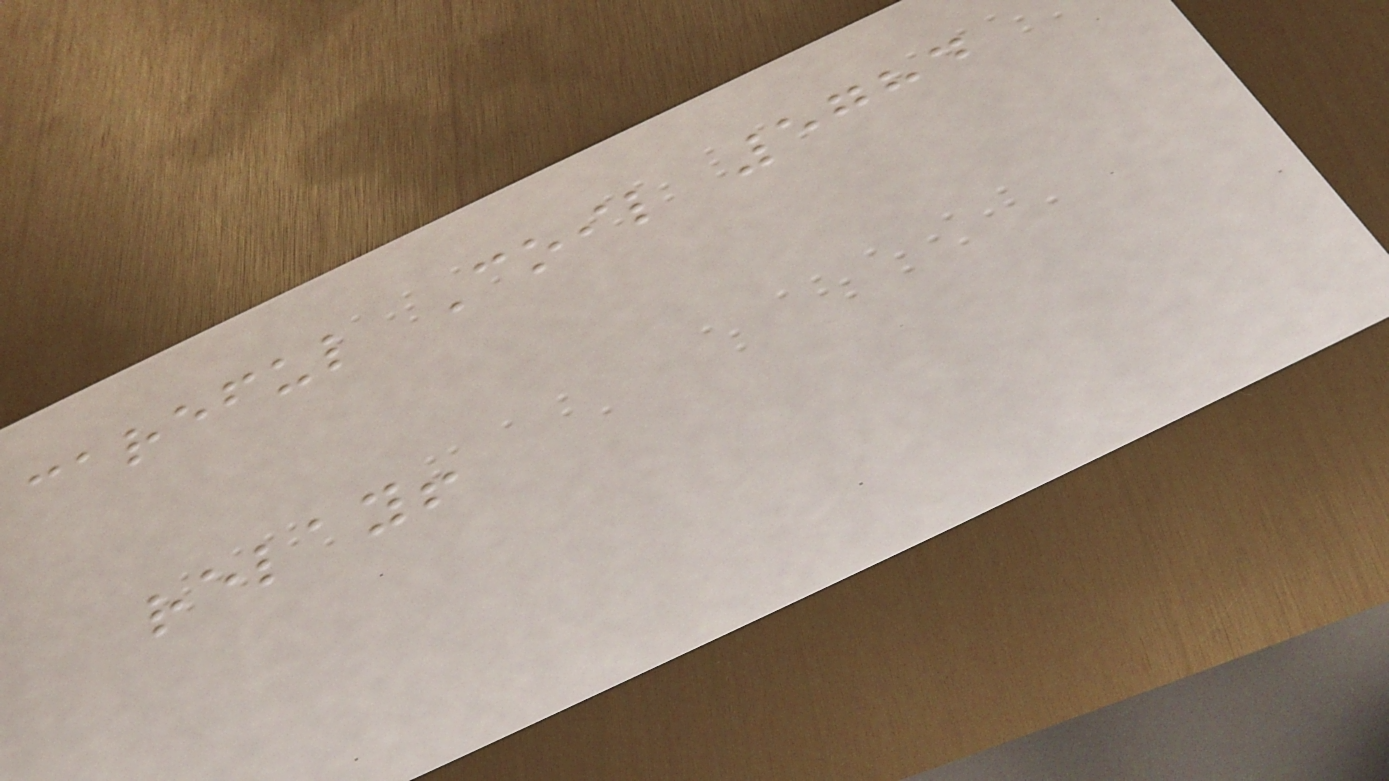careful Coil 5784
relay!
